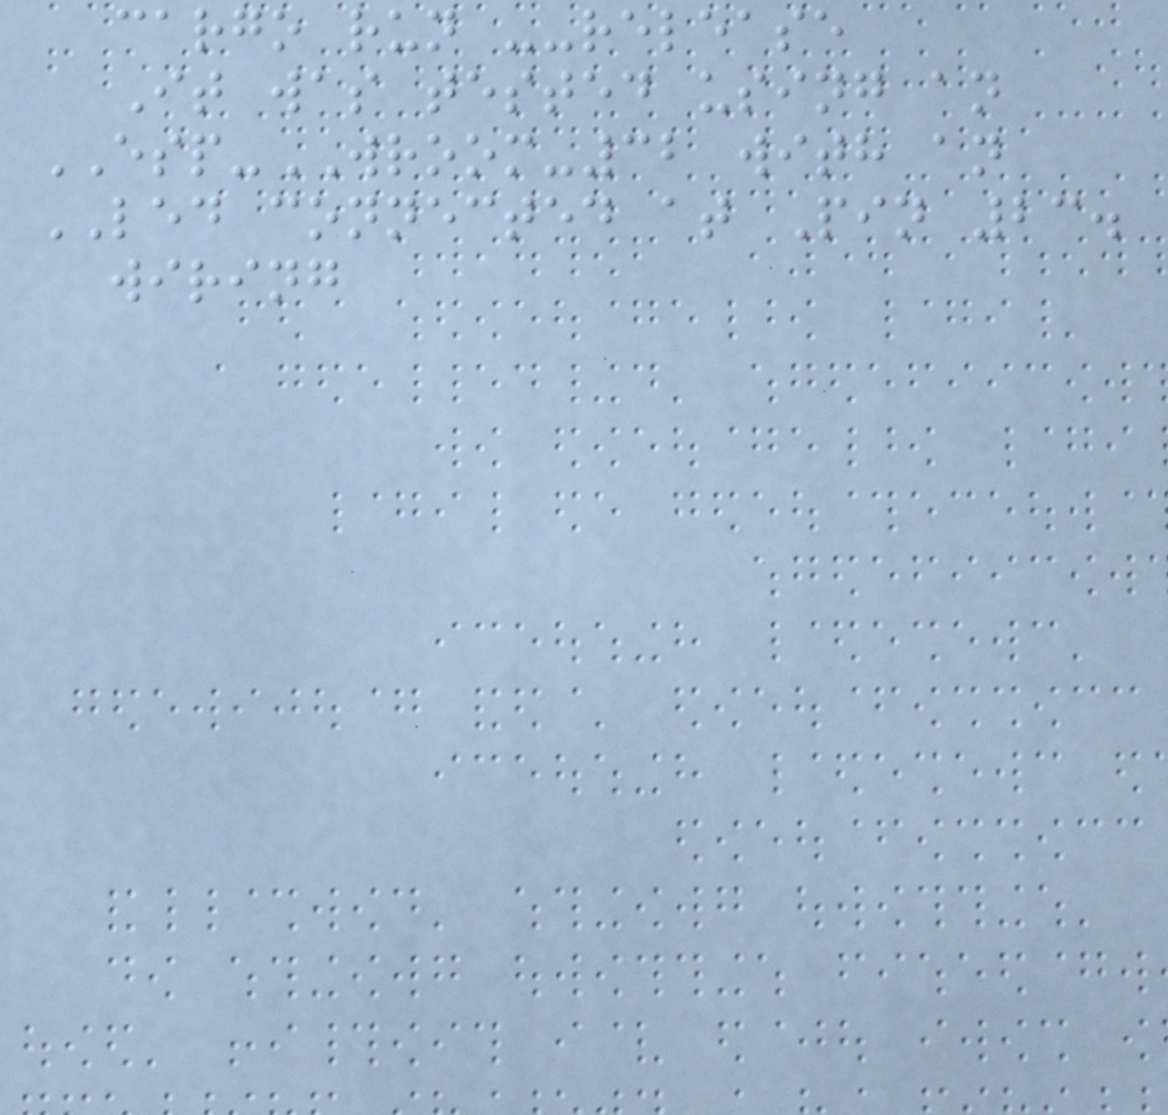cargo run --release
It was tested using an
ESP-WROOM-32 with an
LED connected at Pin 23.
wiring
